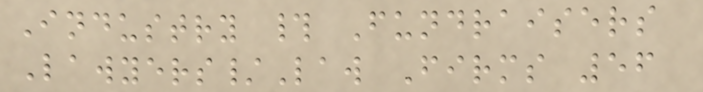Industry # Fundraisers
Lawyers/Law Firms 56
